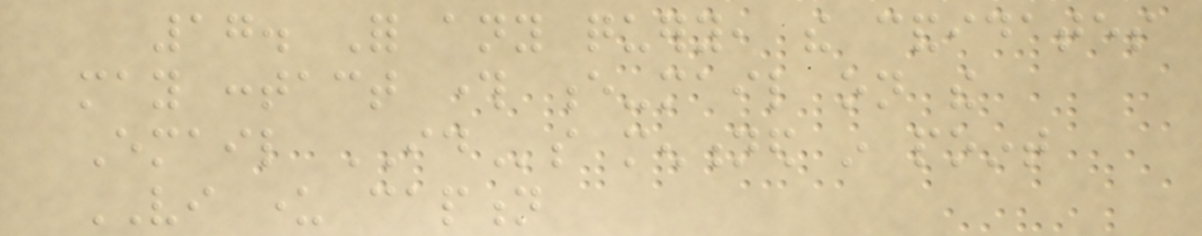17. For any query, the candidates
may contact through e-mail on the
Email IDs mentioned in point
VI under caption
